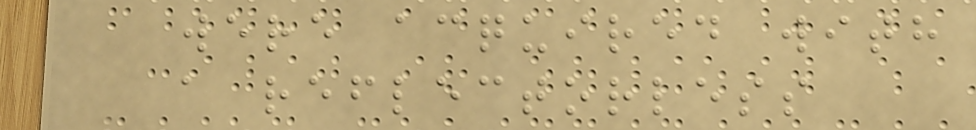were acquired with
a reflectorless
